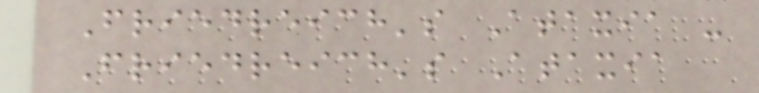Friedreich's Ataxia -
Friedreich's Ataxia
